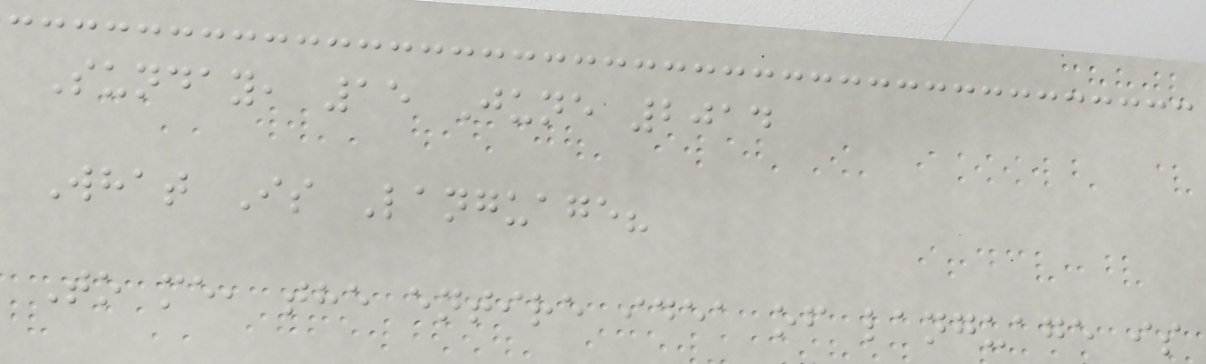Sunday, 15 June 2014
What Is Language?
To me, the entire idea of language is
